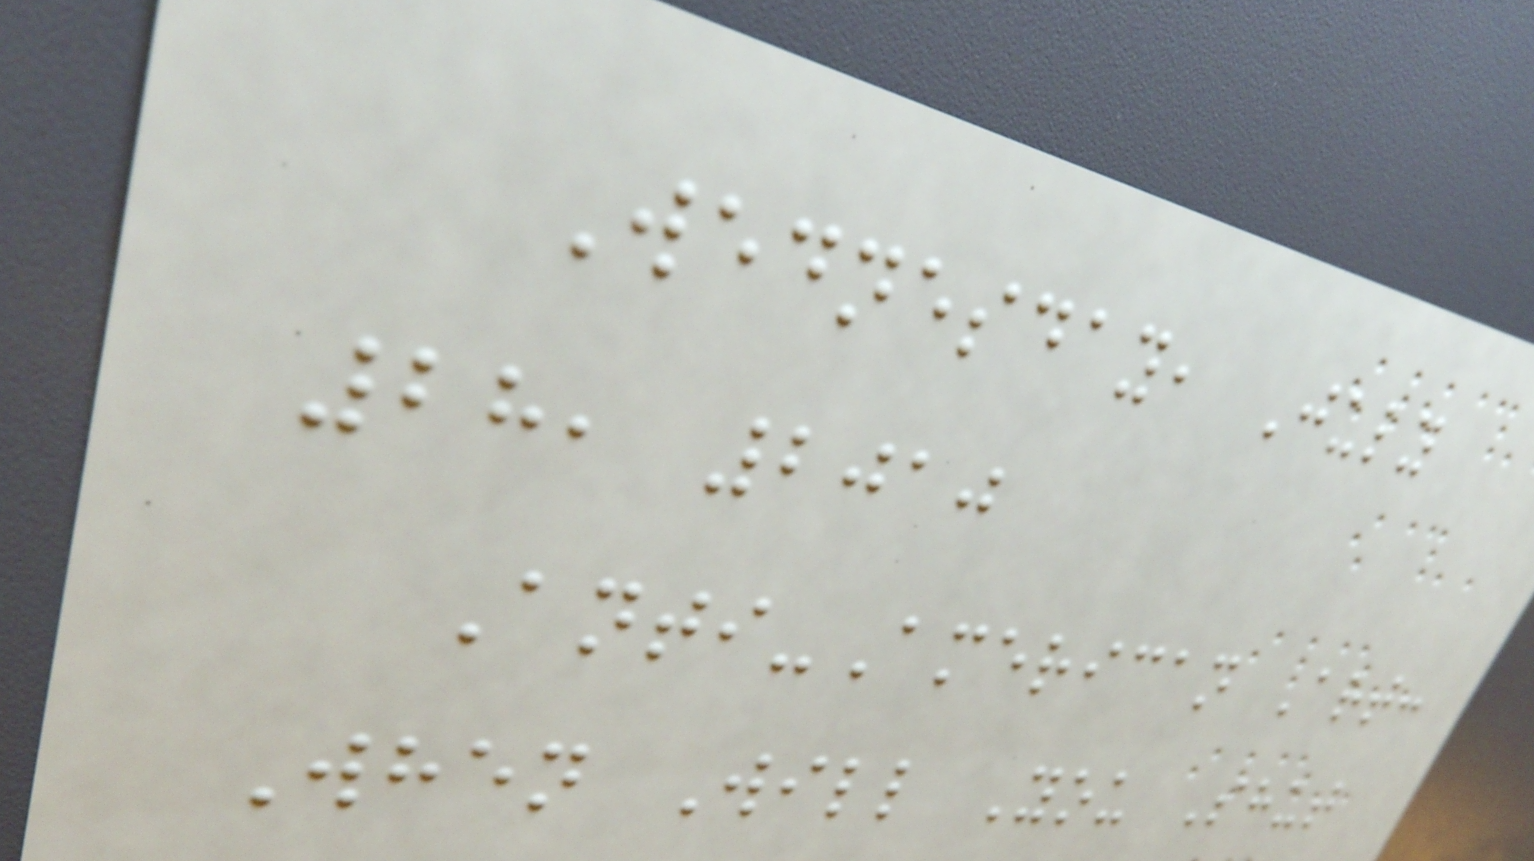Wednesday, July
28, 2010
Anti-American Art:
When Will You Shut
